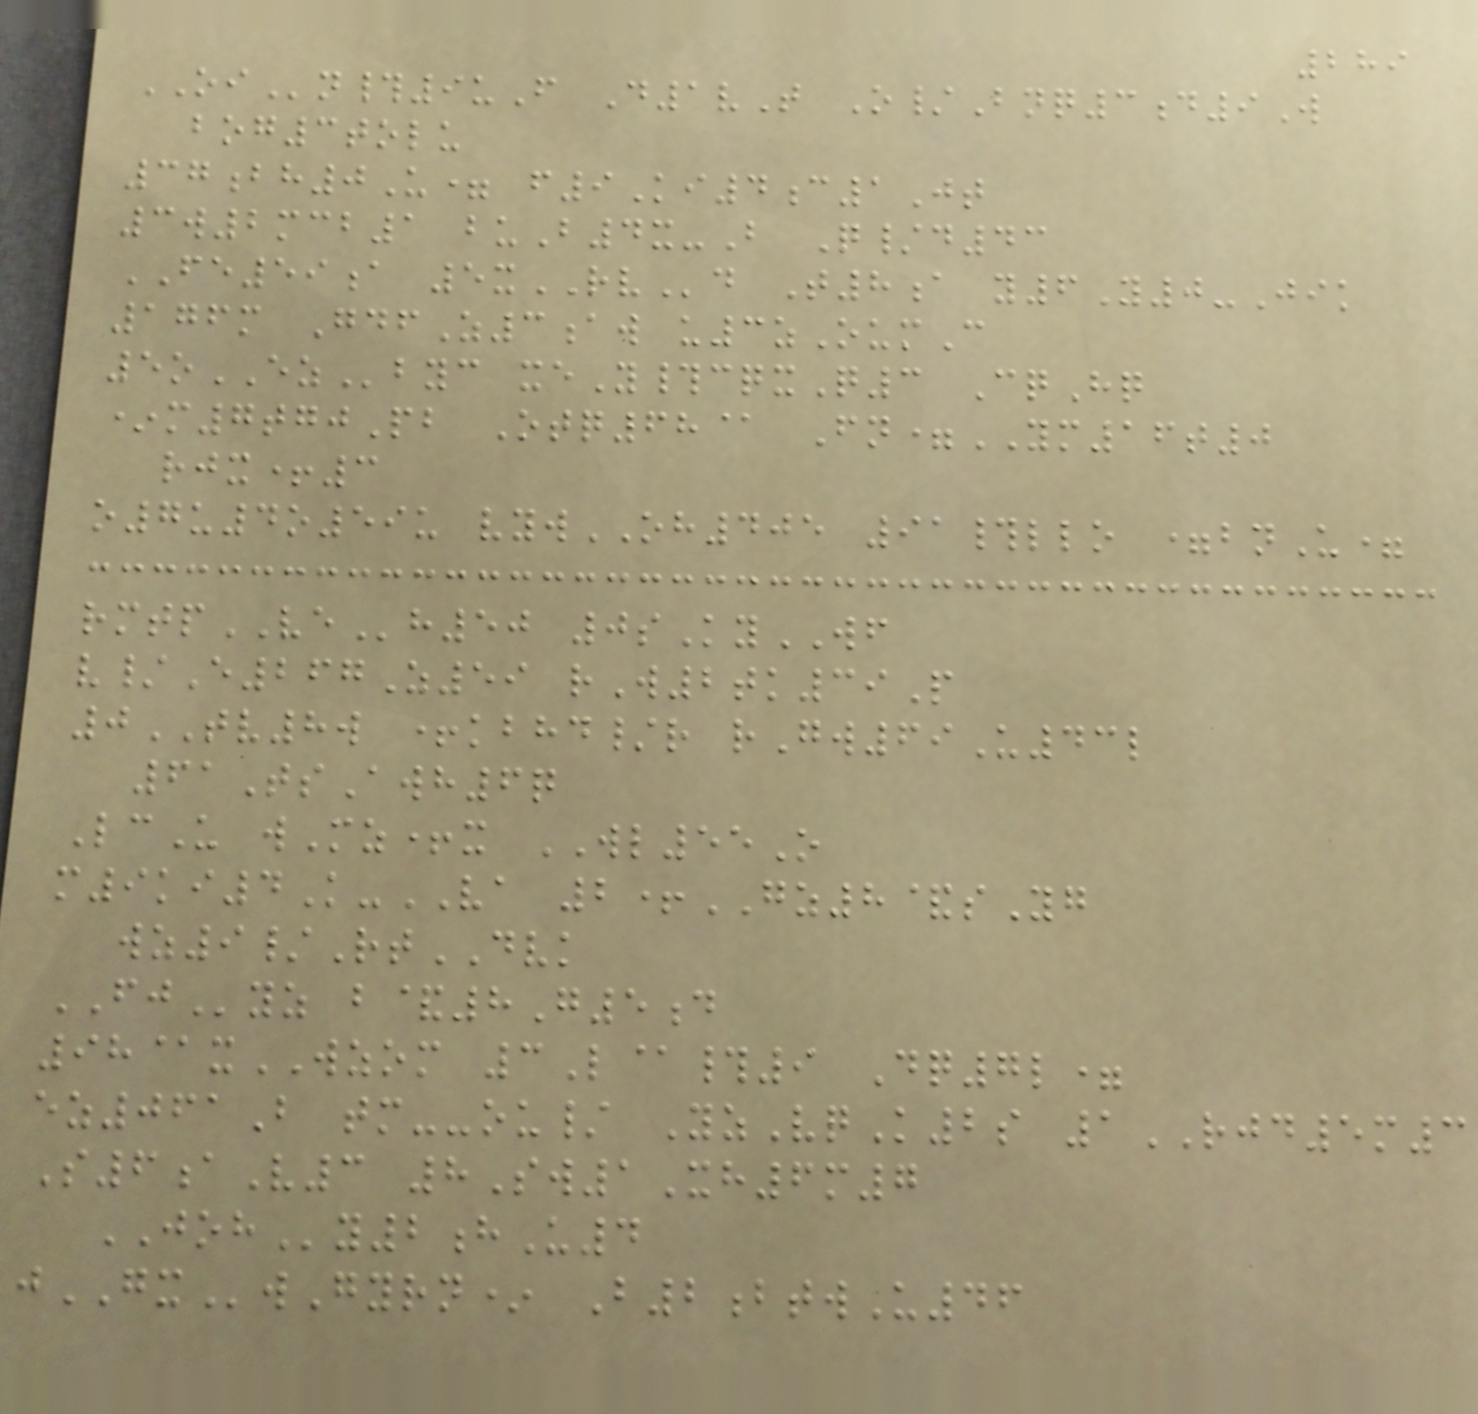289
OIn#9uF D1vT O/Bnq3d9W
bog3tolu
37bh0U= f9Ki4c1Jt
3w2mcb1 buB4x-B Q/d43
FE59a 5xRVd T8a y6Y0-Jik
176m GdfZ3aw u3zOumC
5oEZbyc xeY#cqxQ3 CqHq
*m7tgjPb Otq68@ Fn=YM16t0
rjx+3
o7u4o59u vywOH405 91#llo =bnU=
rmtpVEh50 0sKyWF
v/E267Z59 rW2tk39P
0TV8w +kbhd/r rGw69U43l
61TsAwh6q
LcU wMz+x WL55O
m9ki4K-VA 2+GZ8&sYg
wz9/RtDVK
FJyz b&8G5d
98@xWZOM 3L@#9 Dq7l=
ez061B tm--ou/ YzVqK2s 1RJD5m3
S6aV3 8Sw1Xh6m7
JOHy2hU4
jGXwGyrn* B2btwU46
